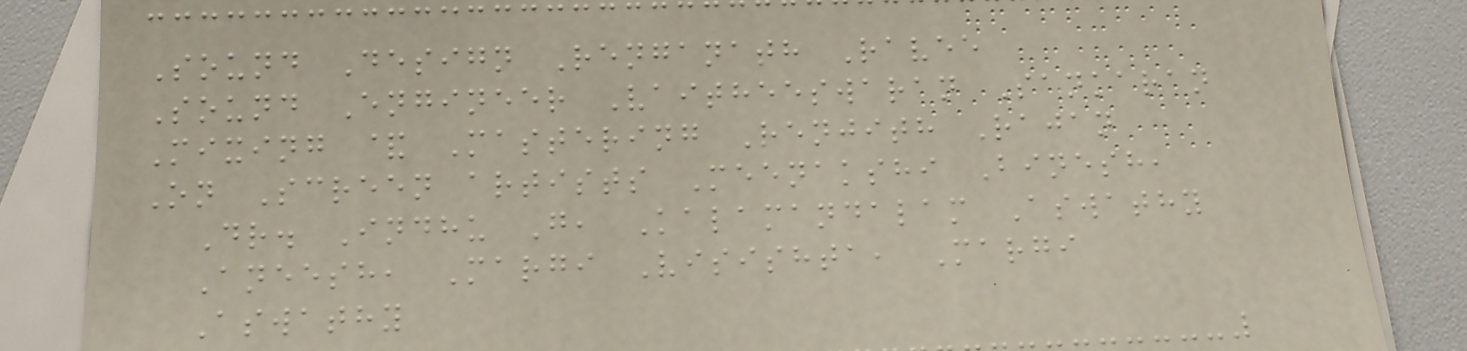Sound Design Renganath Ravee
Sound Engineer Vaitheeswaran Sankaran
Mixing & Mastering Renjith Rajan
On Screen artists Meenakshi Binesh,
Dr. Indhu G, Kalamandalam Aswathy
Aneesh, Margi Visishta, Margi
Aswathy
